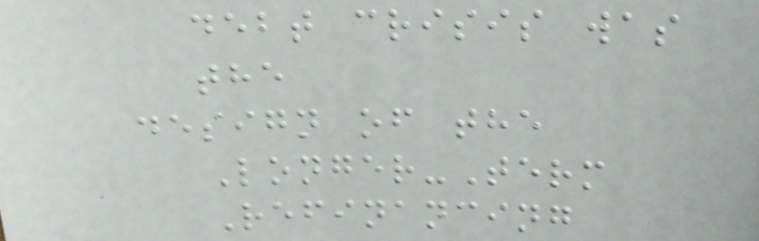debt crisis was
the
design of the
Longer-Term
Refinancing
